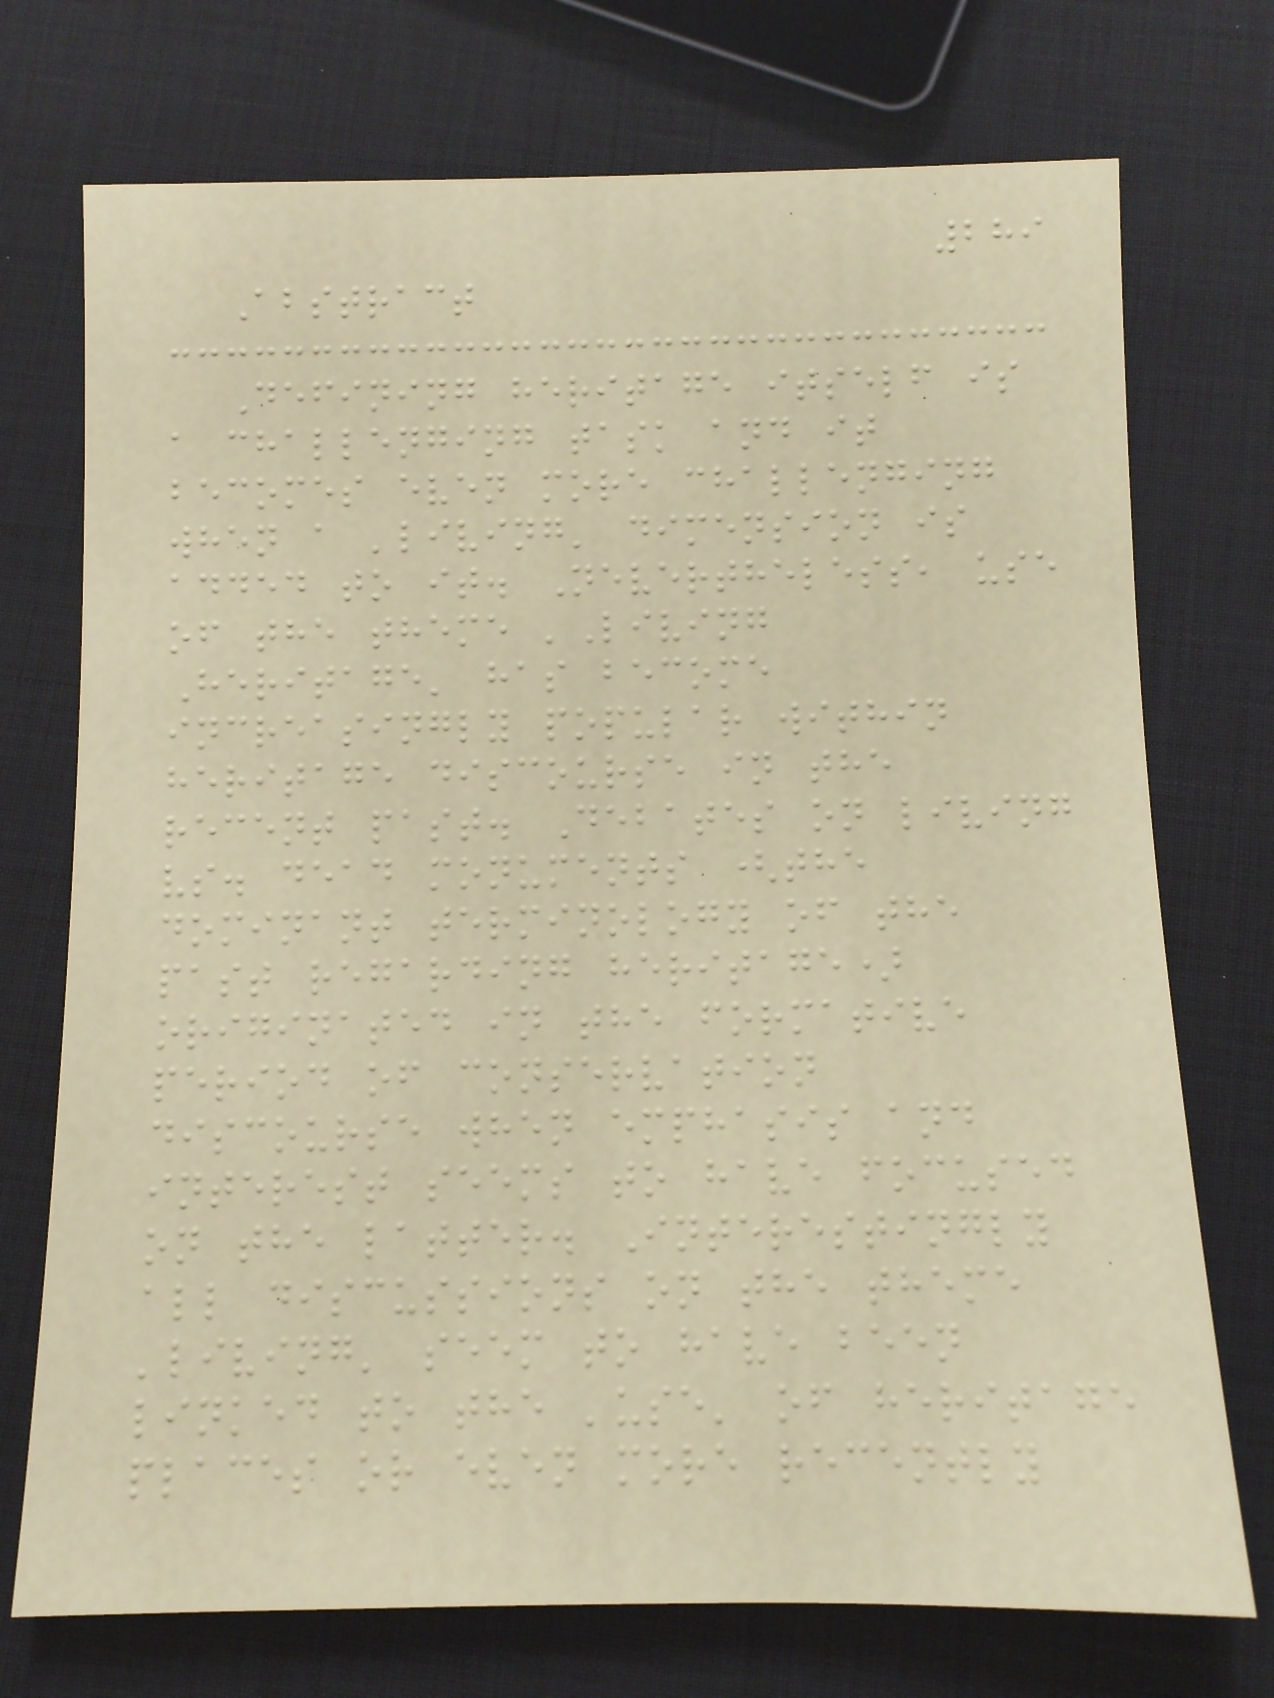289
Abstract
Defining heritage itself is
a challenging task and it
becomes even more challenging
when a 'living' dimension is
added to it. Nevertheless, use
of the theme 'Living
Heritage' has become
increasingly popular within
heritage discourse in the
recent past. Debates on living
vs. dead monuments (the
dominant terminology of the
past regarding heritage)
originated in the formative
period of conservation
discourse when emphasis and
interest seems to have focused
on the latter. Interestingly
all discussions on the theme
'living' seem to have been
linked to the 'use' of heritage
places or even more recently
